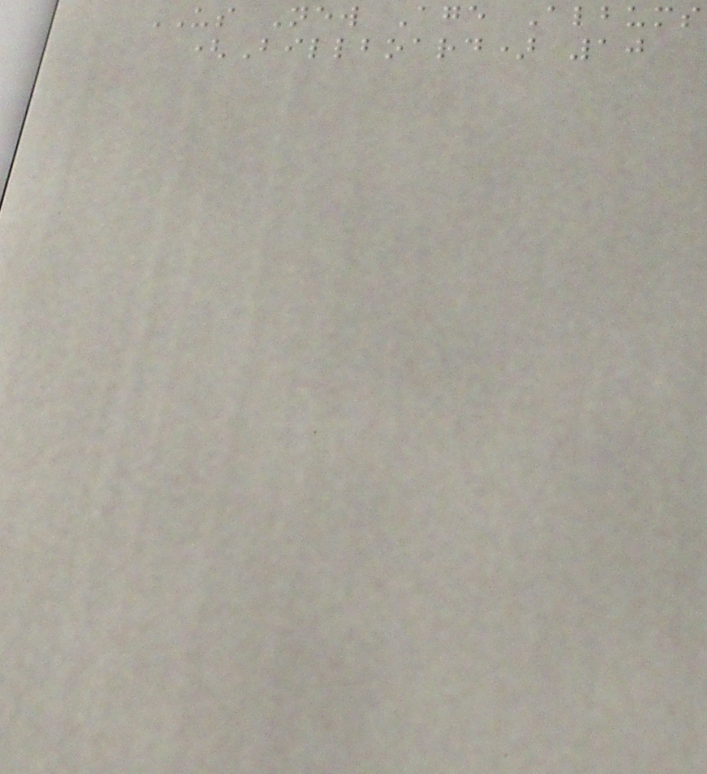US New Age Albums
(Billboard) 10
